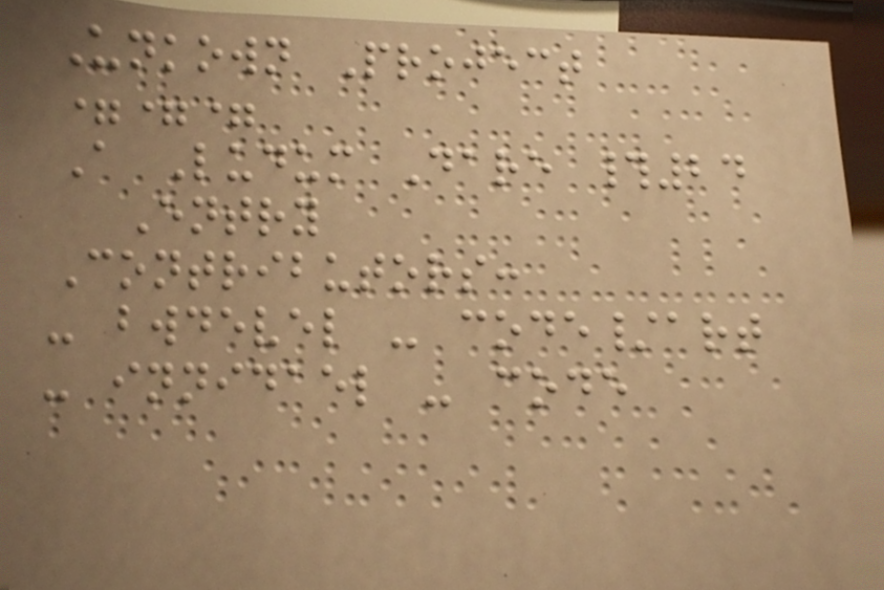Unkown Project
===
A Ludum Dare #24
Entry
Contributors:
- bwdevel - code/art
- innidael - code
